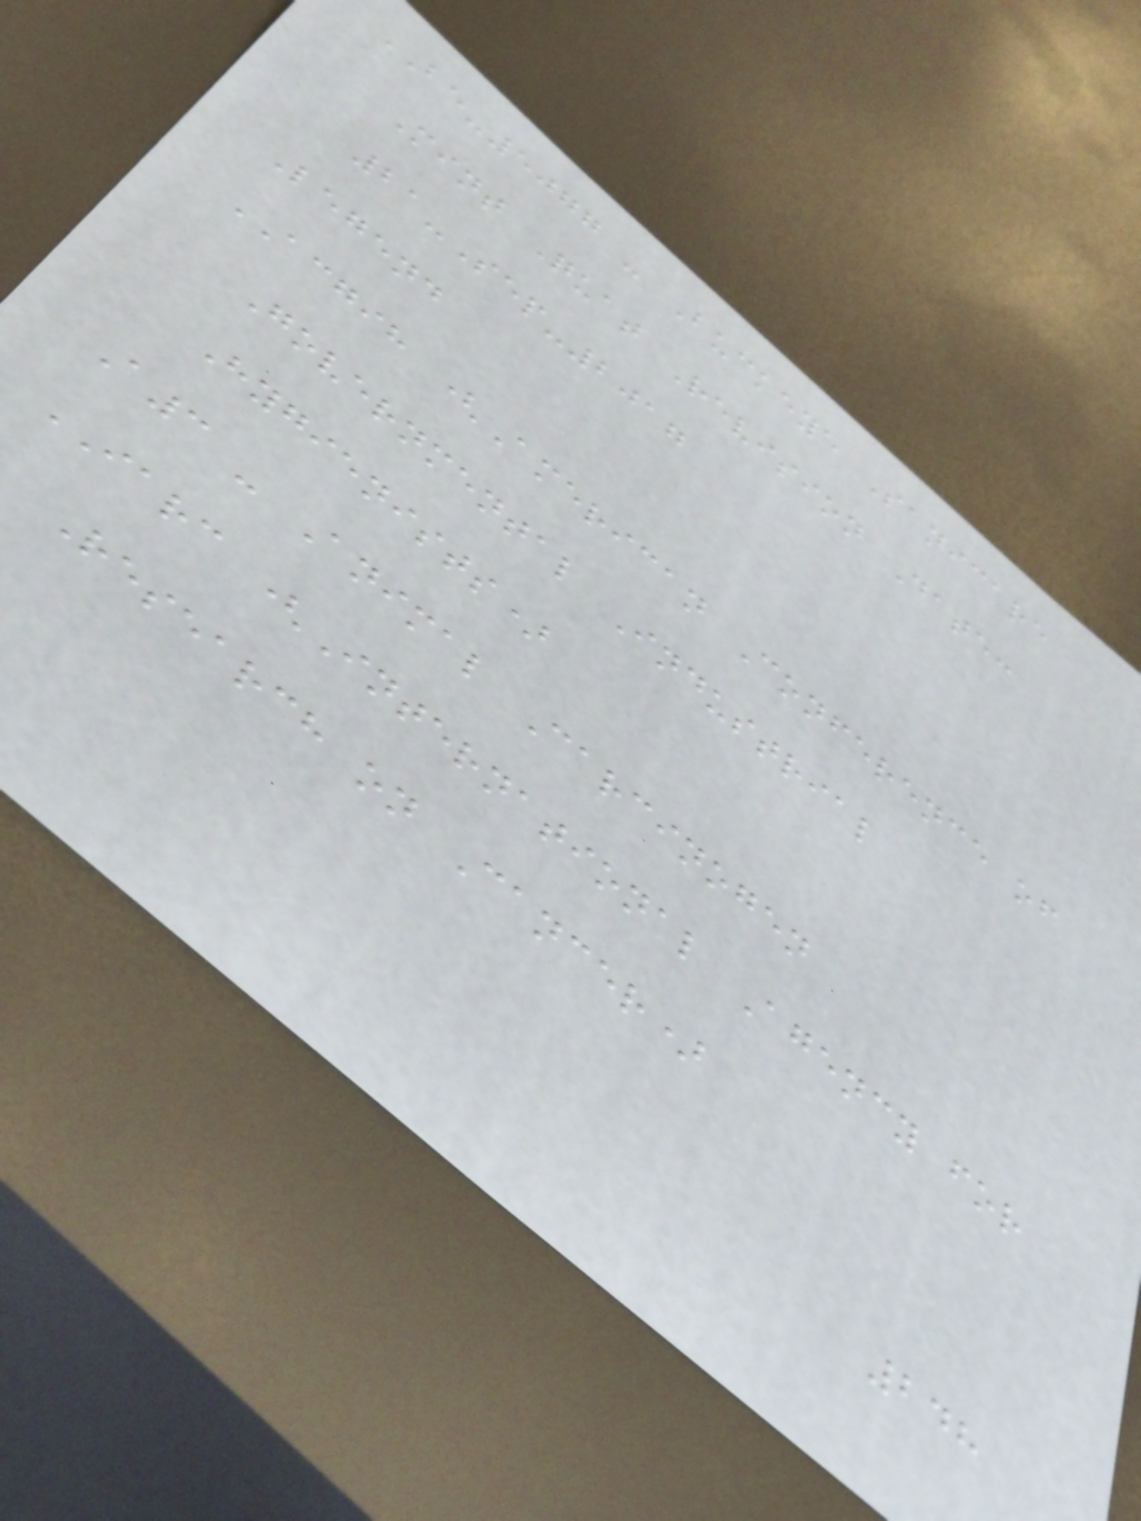BE-5077 - Buckeye Sanicare
Mint Quat Revision Date:
21-Sep-2017
Legend
ACGIH (American Conference of
Governmental Industrial
Hygienists)
A3 - Animal Carcinogen
IARC (International Agency for
Research on Cancer)
248
